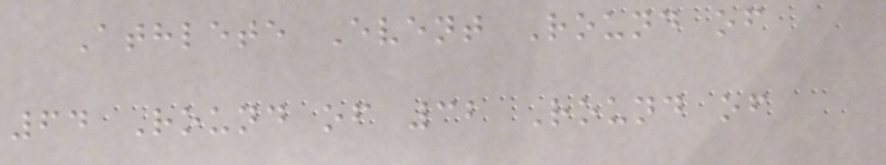Athlete Event Round of
64 Round of 32 Round of
